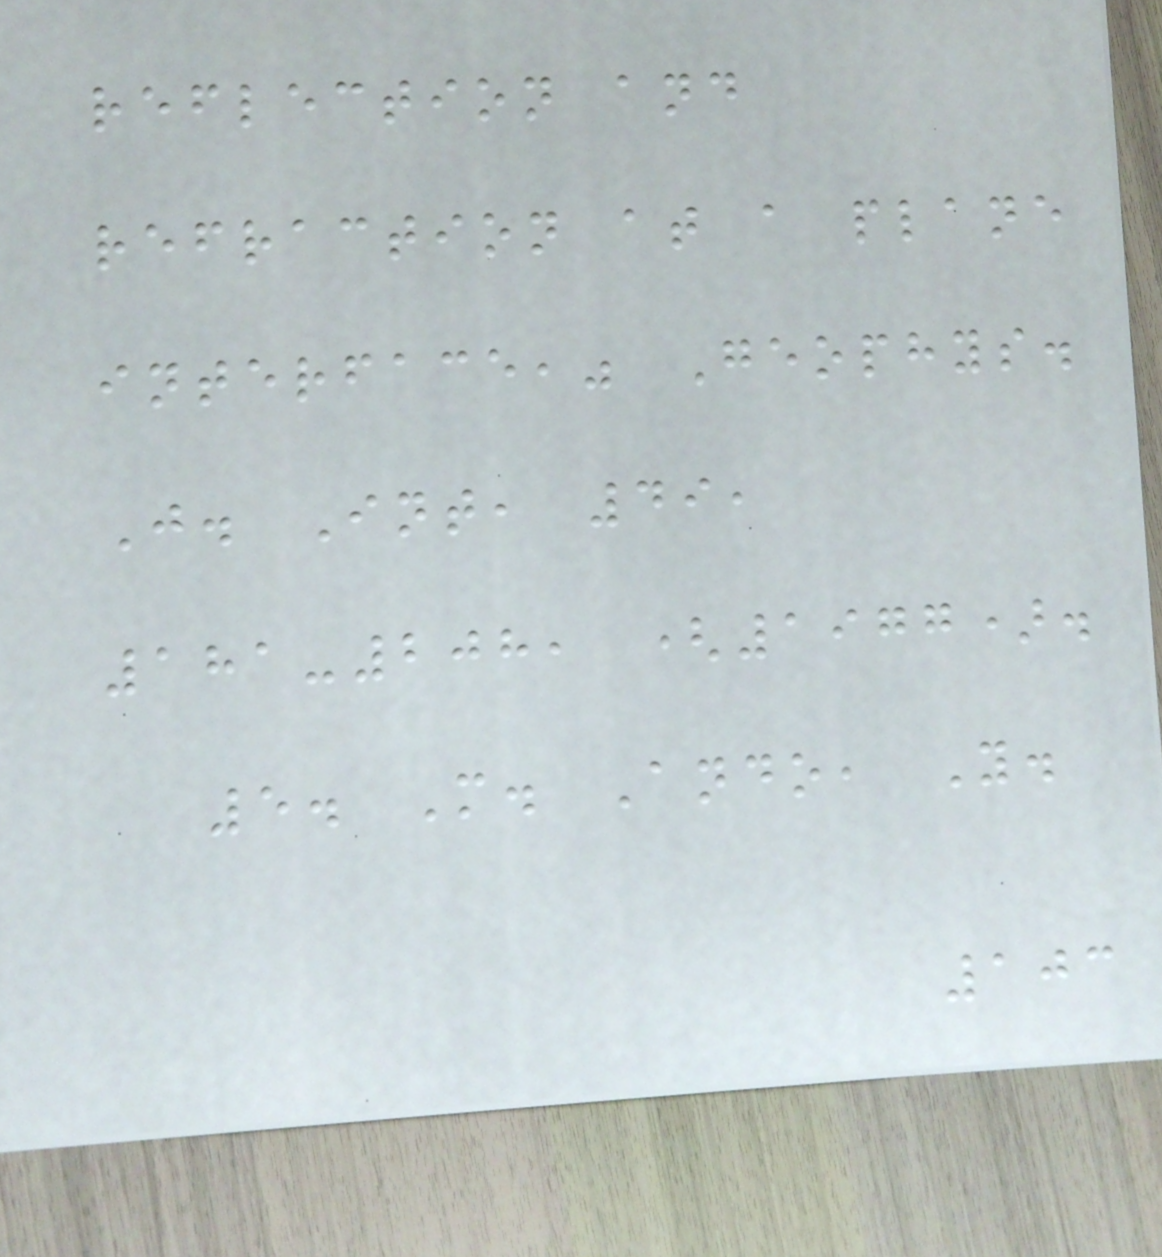reflection and
refraction at a plane
interface," Geophys.
J. Int, 49,
181-208, (1977).
5. M. Ando, Y.
103
